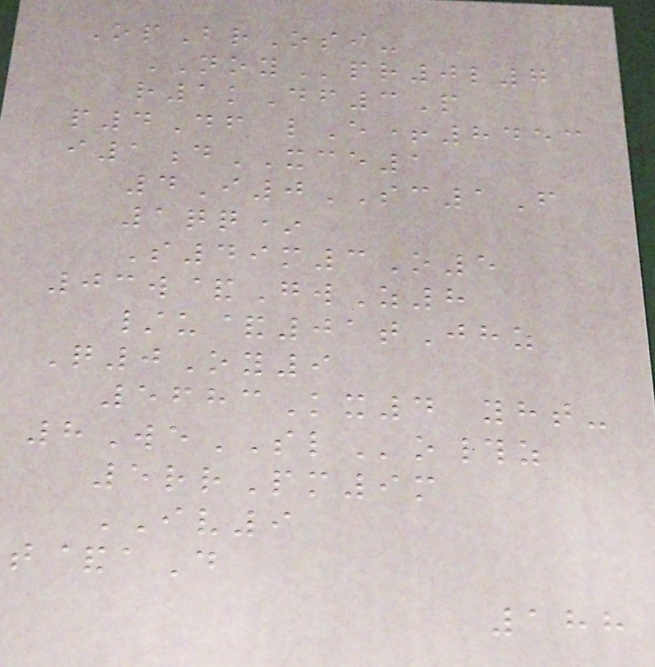OpBrOsi-
NOYpr0l7
r1kDf3P
p4Df lE+8453
i1dXCE1
4I0SC1F
1qq*
S49m3O5
03w&GwZ8
/u&01tJhz
Q0Oy9
5683Kx4 yht-
8WeSLo#z
5rrPm9m
IV9
t&aD
188
